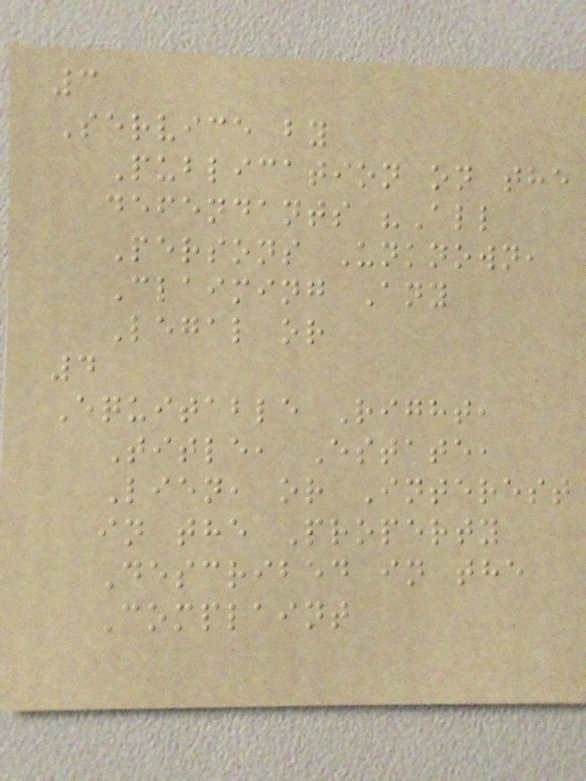3
Service by
Publication on the
defendants "All
Persons Unknown,
Claiming Any
Legal or
4
Equitable Right,
Title, Estate,
Lien, or Interest
in the Property
Described in the
Complaint
